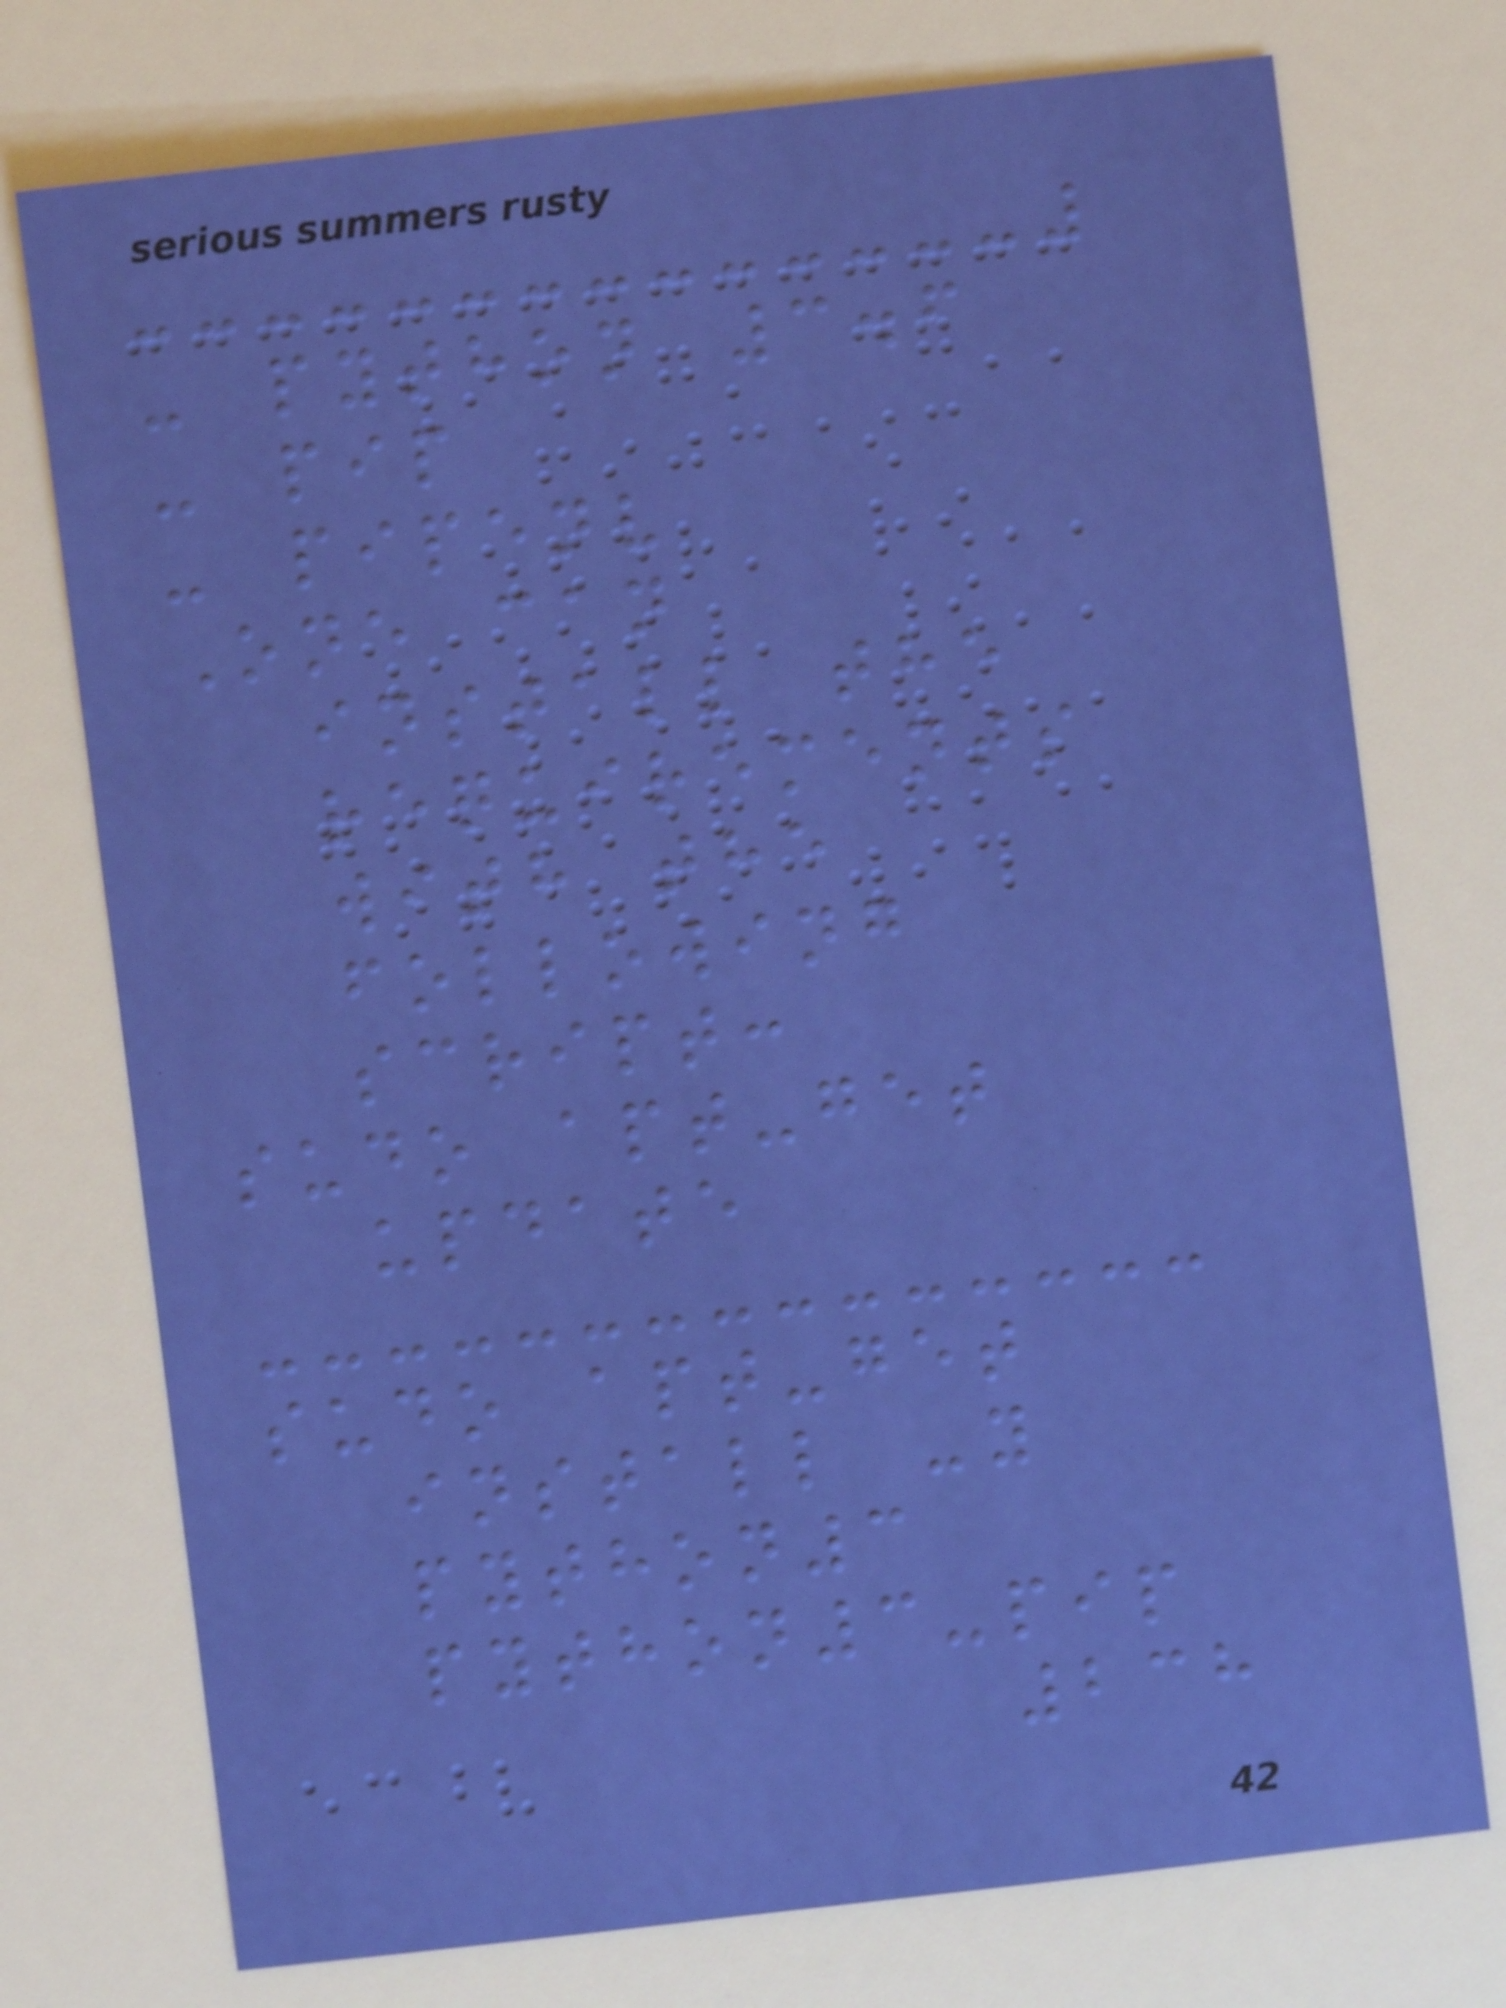- python 3.6
- pip
- pipenv
One can
install the
requirements
with the
following
script:
sudo apt-get
update
sudo apt-get
install -y
python3
python3-pip
238
